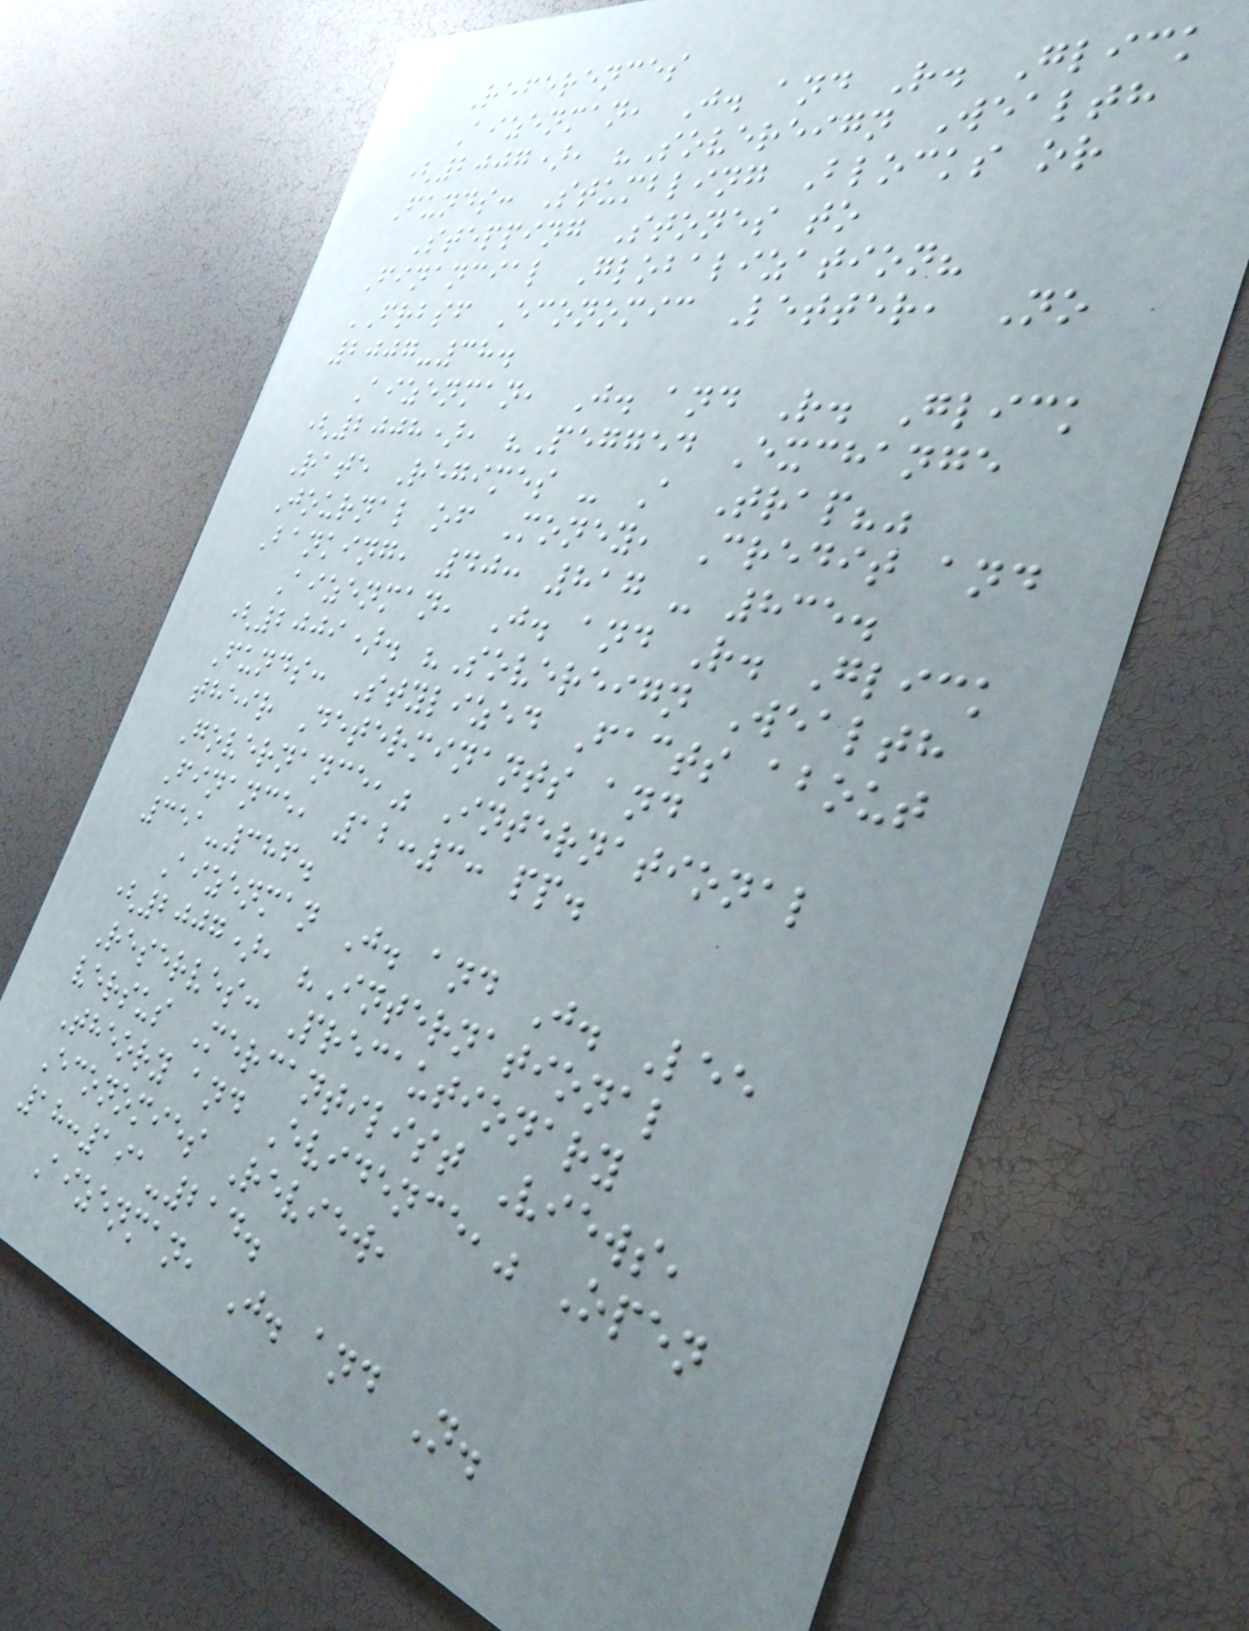References
Aizenman, J. and R. Glick
(2007), "Sovereign Wealth
Funds: Stumbling Blocks or
Stepping Stones to
Financial Globalization?
FRBSF Economic Letter, No
2007-38.
Aizenman, J. and R. Glick
(2008), "Pegged Exchange
Rate Regimes - A Trap?"
Journal of Money, Credit and
Banking, 40: 817 - 835.
Aizenman, J. and R. Glick
(2009). "Sovereign Wealth
Funds: Stylized Facts about
their Determinants and
Governance," International
Finance, 12:3: pp.
351-386.
Aizenman J. and J. Lee
(2007), "International
Reserves: Precautionary
versus Mercantilist Views,
Theory and Evidence," Open
Economies Review,
18:191-214.
Aizenman, J. and N.
